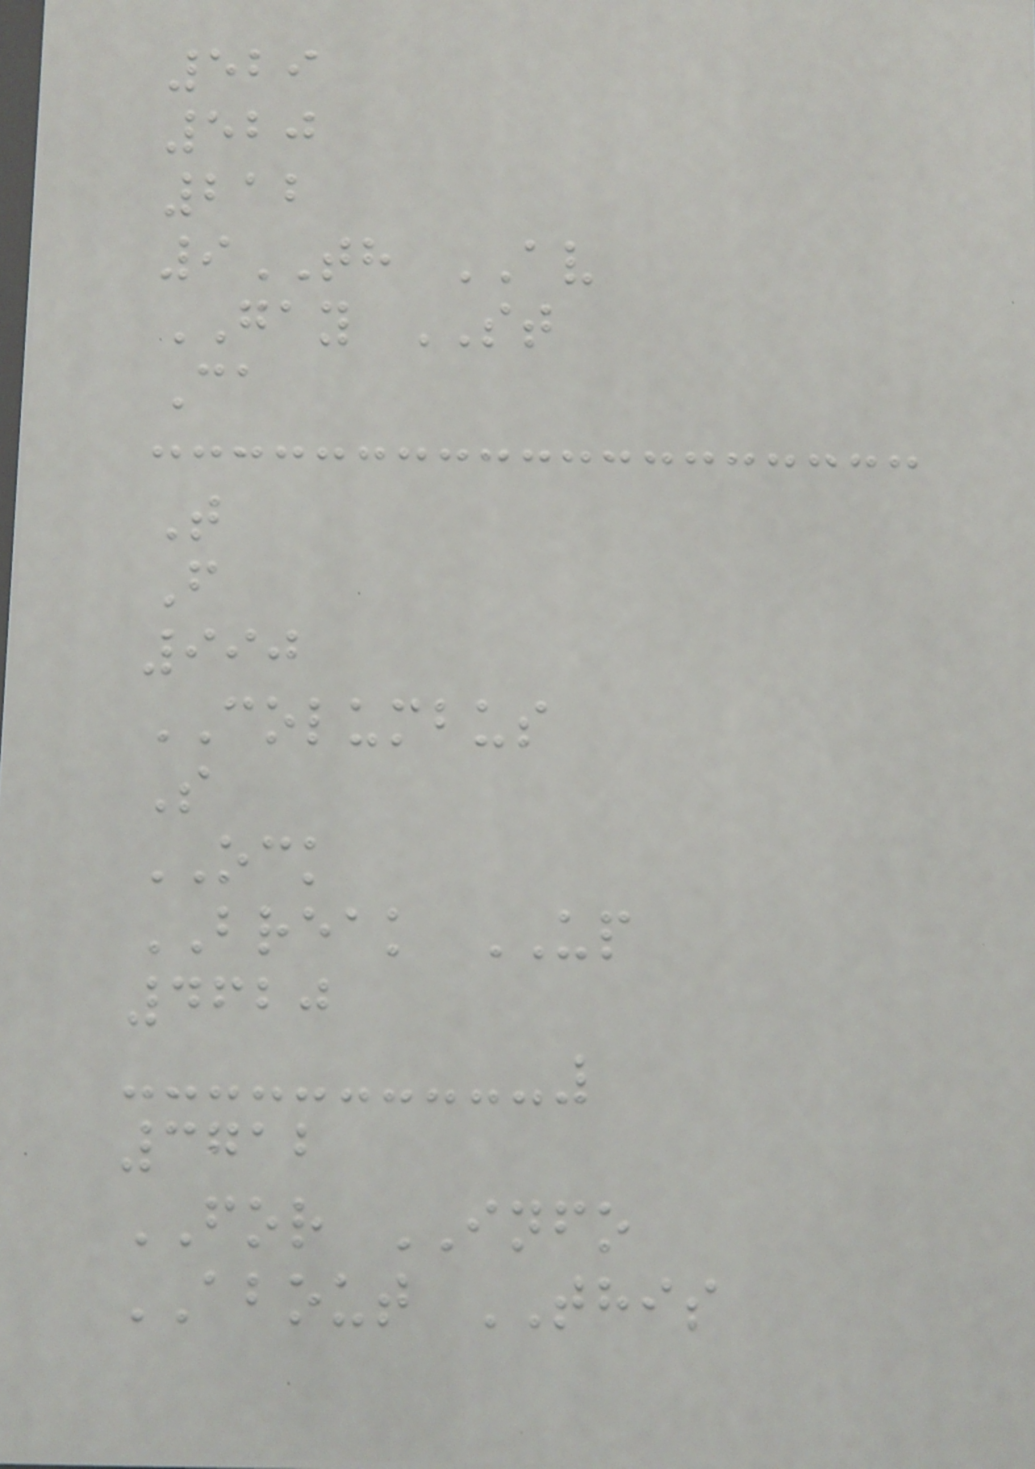529
520
212
9TH AV
GAY ST
Ca
T
F
990
COLUMBUS
S
OCK
BREAK UP
4620
3712
FOR INFO
ABOUT THIS
